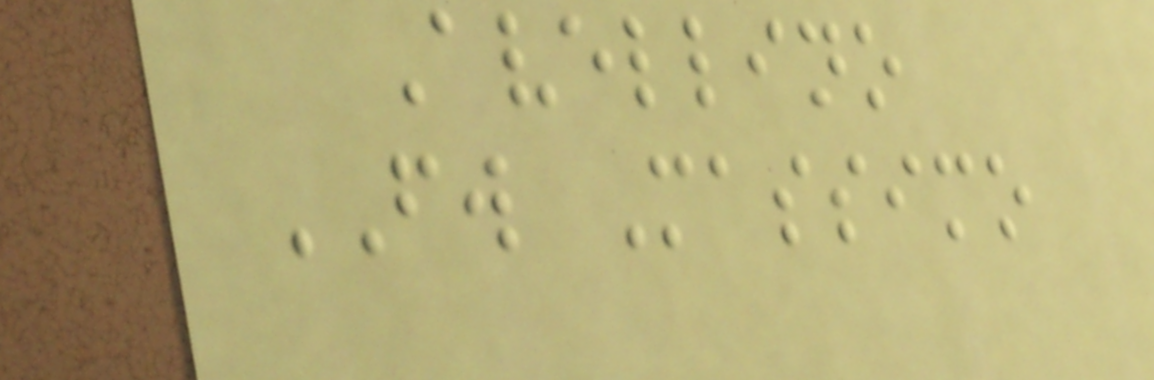Avellino
FW Massimo
